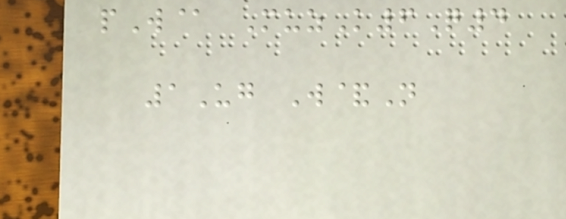pW@ MuzK6Q4
1Ug W&N
